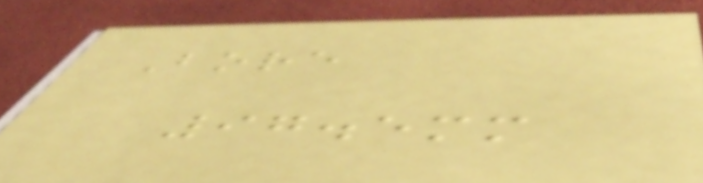Bore
97.5mm
